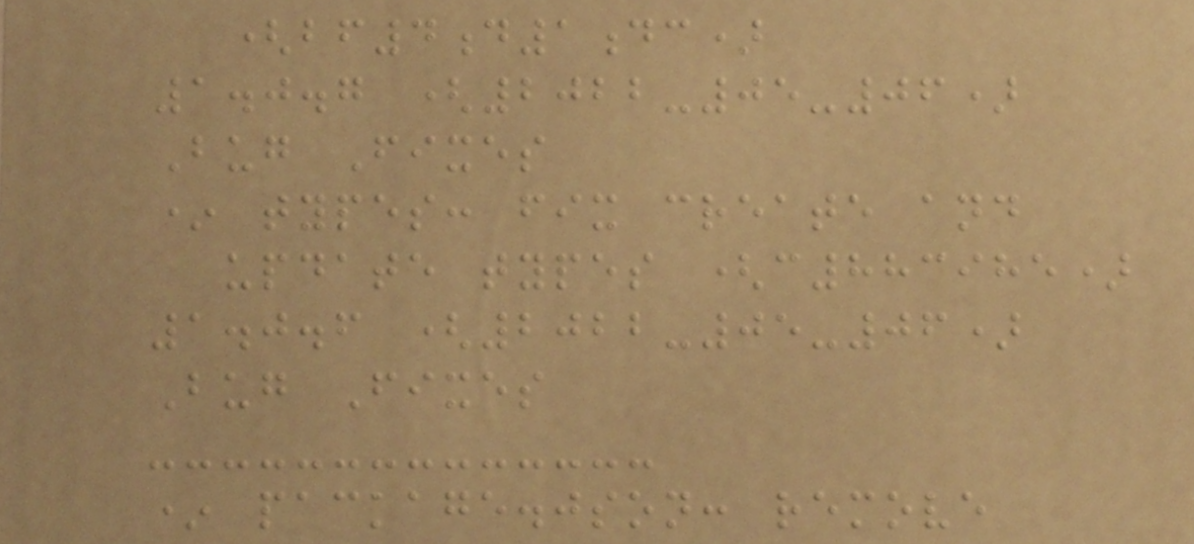(bf4d1dc)
1.0.7 (2022-05-06)
Bug Fixes
* types: fix create and
update types (c883985)
1.0.6 (2022-05-06)
Bug Fixes
* package.json: remove
